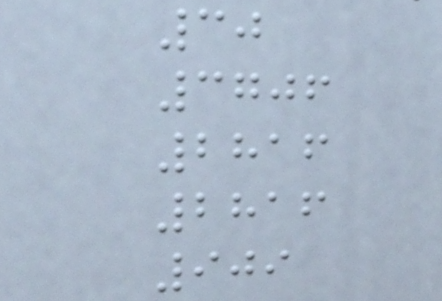30
3706
2816
2816
909
